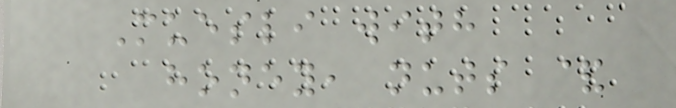Muesli with
honey, nuts &
